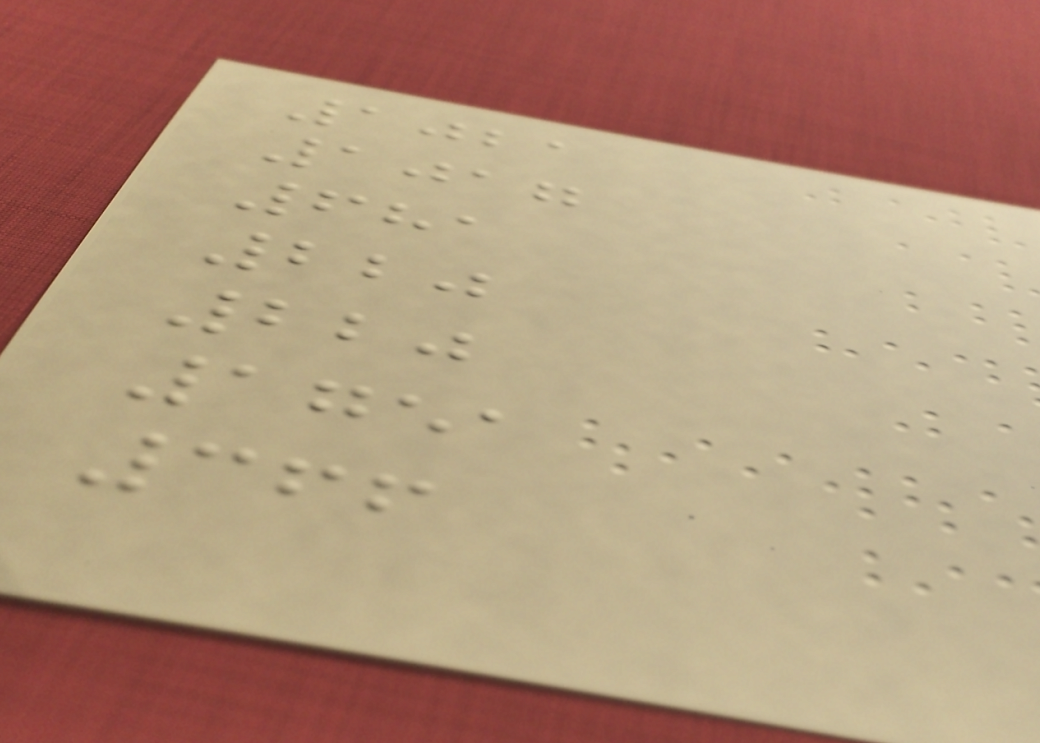1021
1017
681
220
220
1751
366
